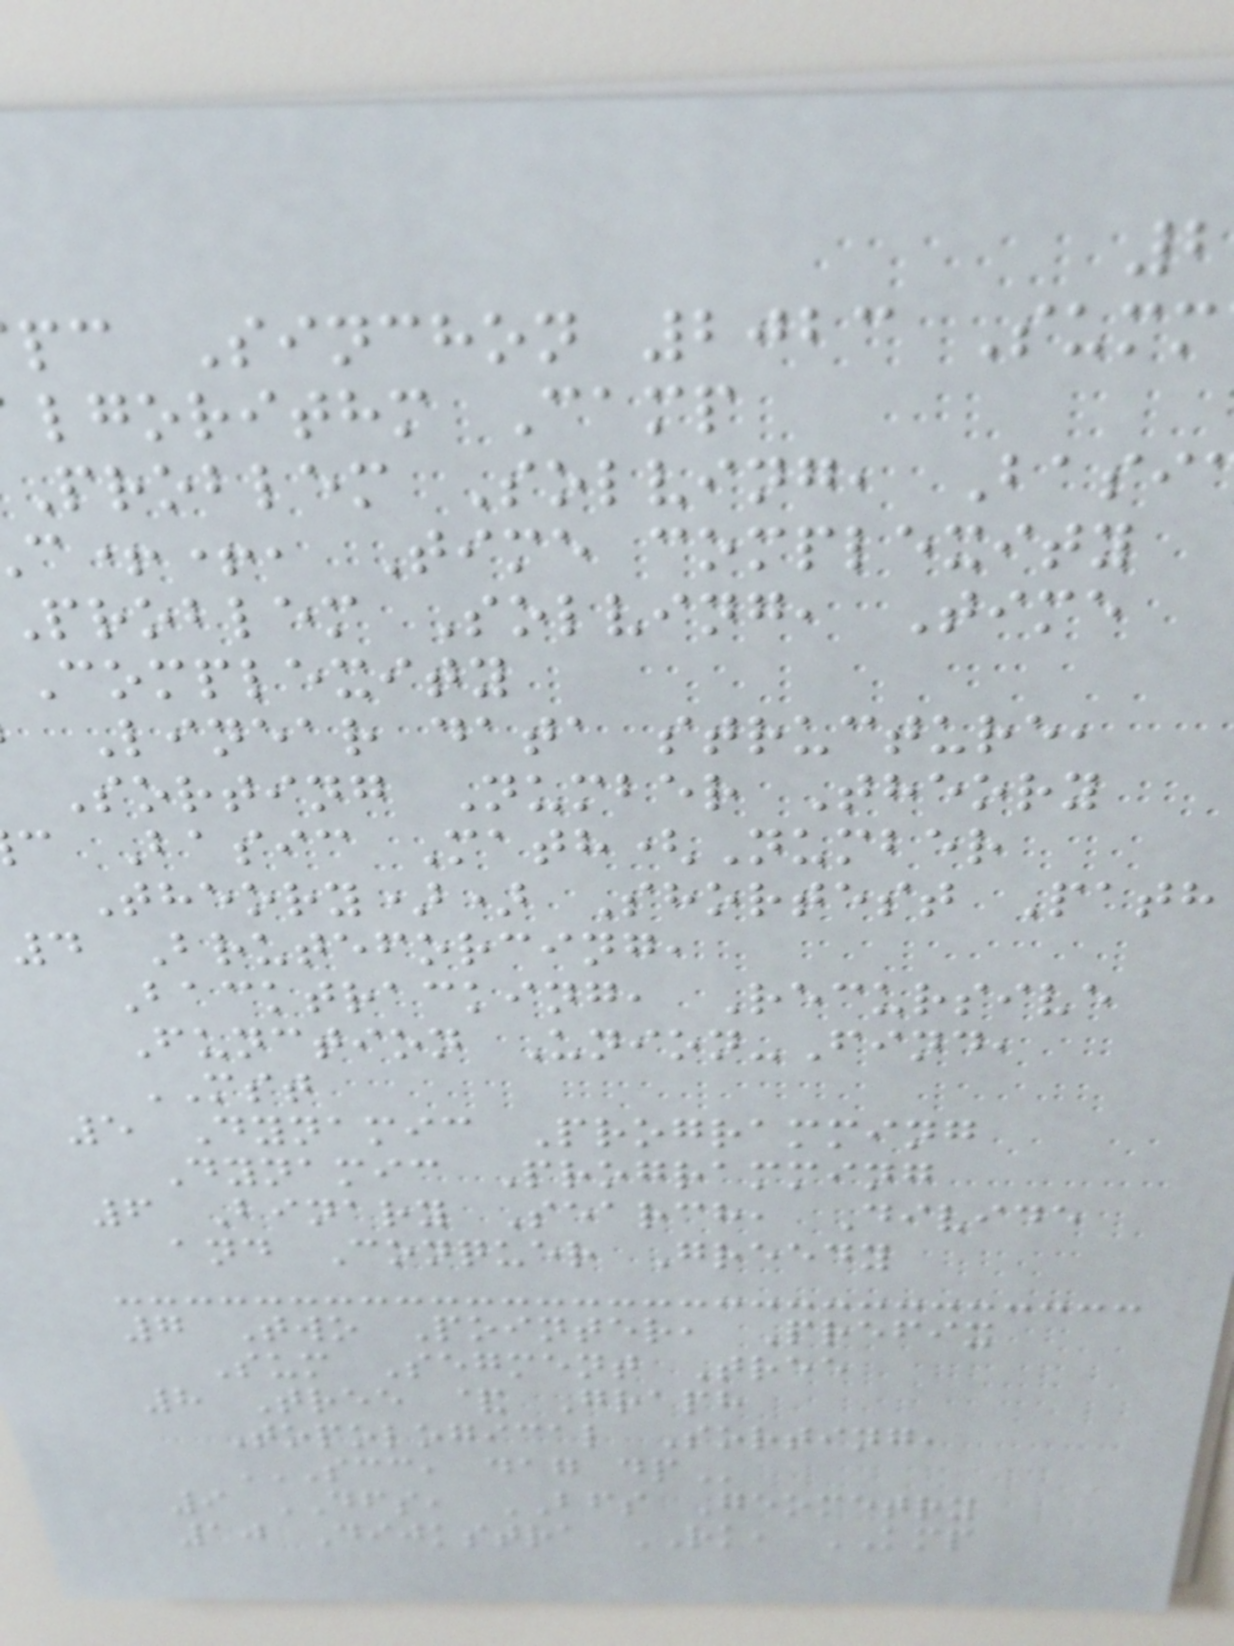pc Sinchon 2023 Summ
lgorithm Camp
Problem Solving, Basi
c++, Time complexity
problem Solving, Time
Complexity
Linear data structure,
Sorting Number Theory
c Basic Math(Number
Theory)) Shortest Path
4 Bruteforcing,
Backtracking, Recursive
Function Union-Find,
MST
5 Dynamic Programming
Dynamic Programming
6 Binary Search, Divide
and Conquer Greedy
7 Two Pointer, Prefix
Sum Segment Tree
8 Tree & Graph
Topological Sorting,
SCC, DAG DP
9 DFS, BFS Geometry
10 Dijkstra RK, KMP
